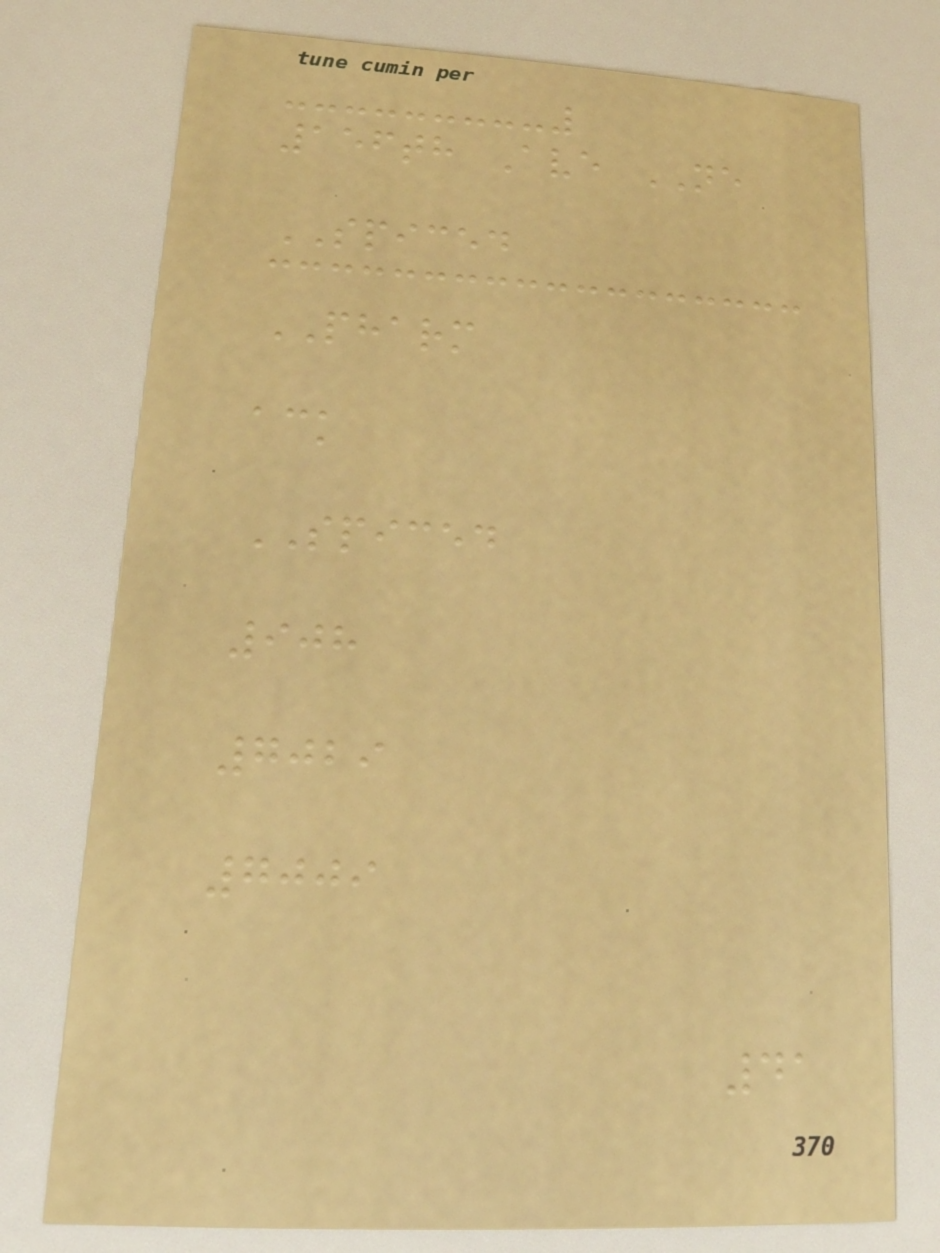156th Ave NE
SPICED
PHARM
ack
SPICED
908
7029
7009
41
